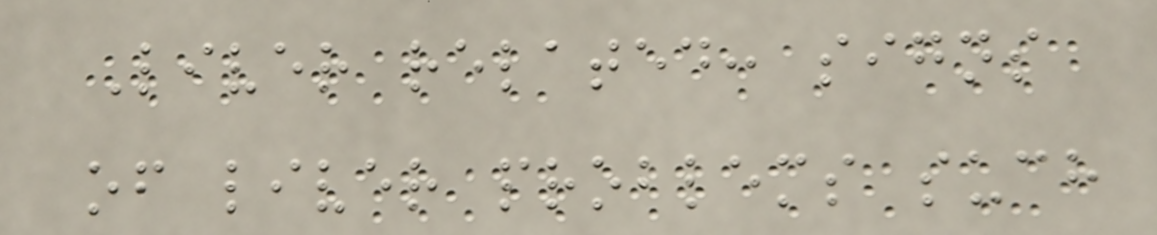Liver related: signs
of liver problems such
